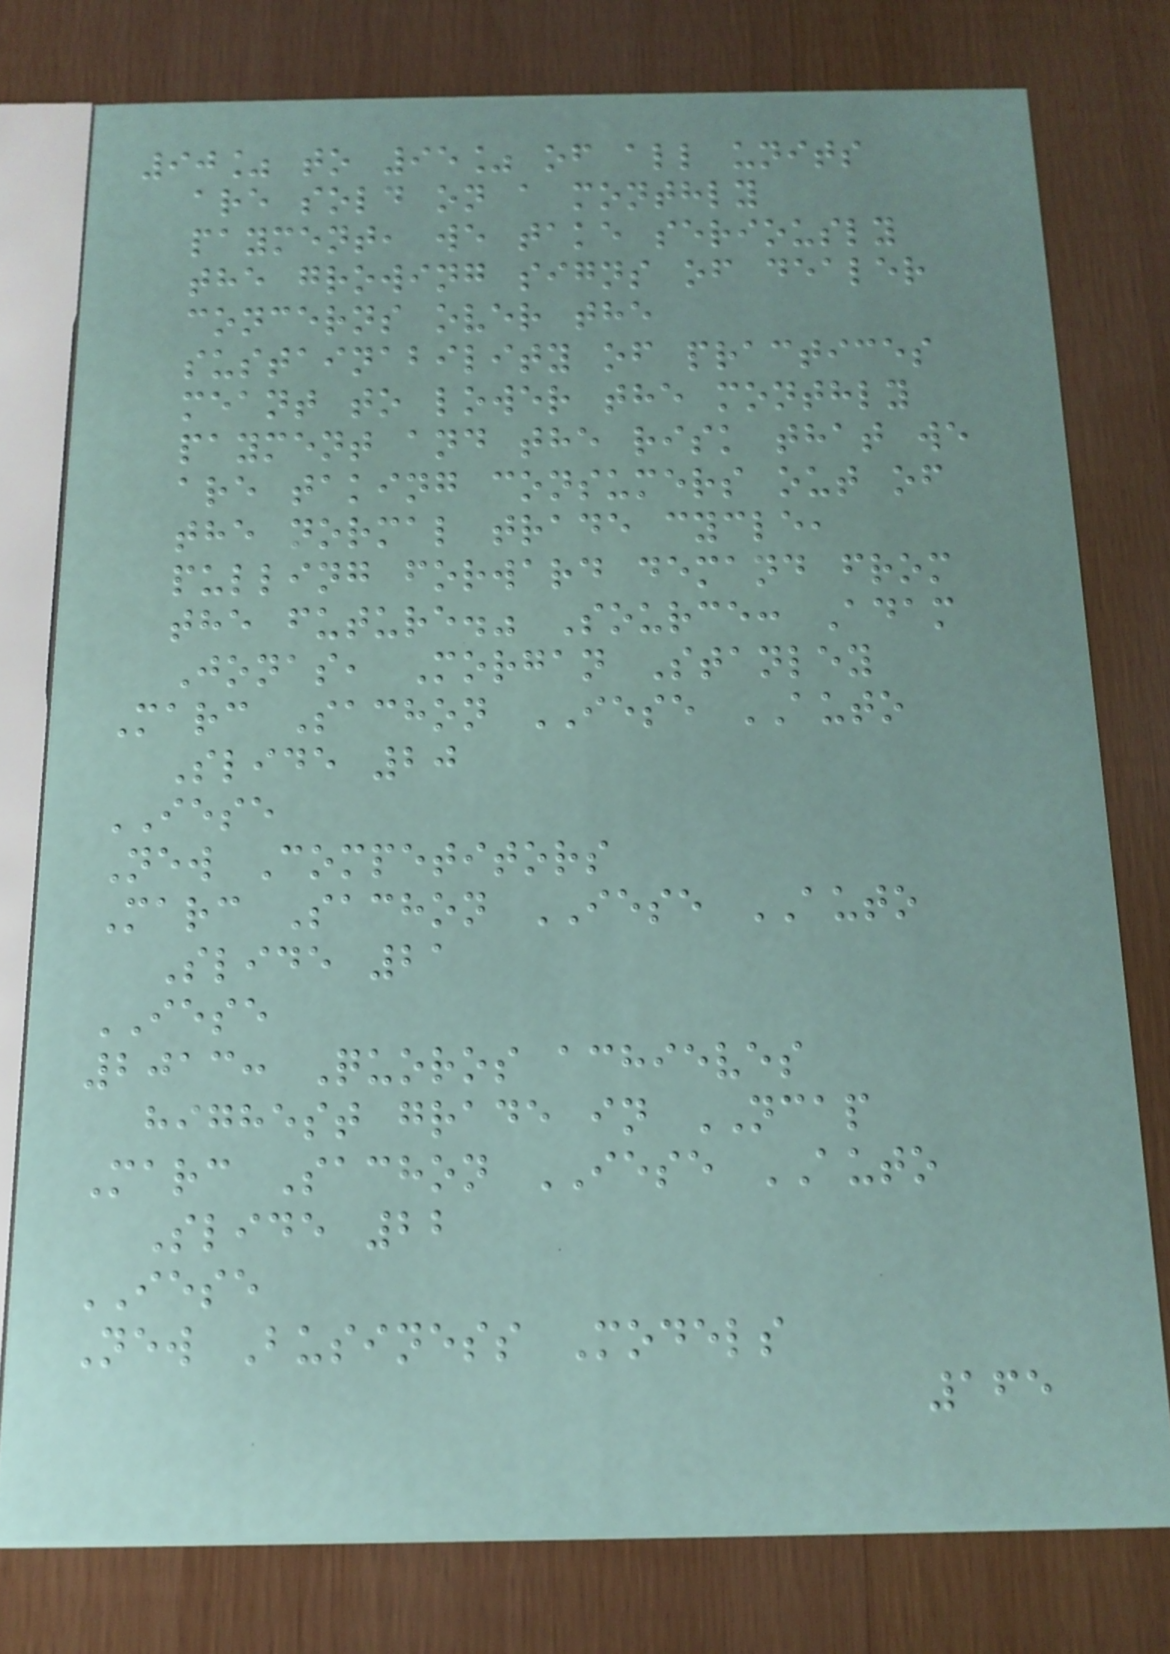90% to 95% of all units
are sold on a monthly
payment, we take seriously
the growing signs of dealer
concerns over the
sustainability of practices
meant to lower the monthly
payment and the risk that we
are taking consumers out of
the normal trade cycle,
pulling forward demand from
the future." Source: Adam
Jonas, Morgan Stanley
Marc Sachon IESE AUTO
Slide 20
IESE
New Competitors
Marc Sachon IESE AUTO
Slide 21
IESE
2013: Quoros achieves
highest grade in NCAP
Marc Sachon IESE AUTO
Slide 22
IESE
New Business Models
165
